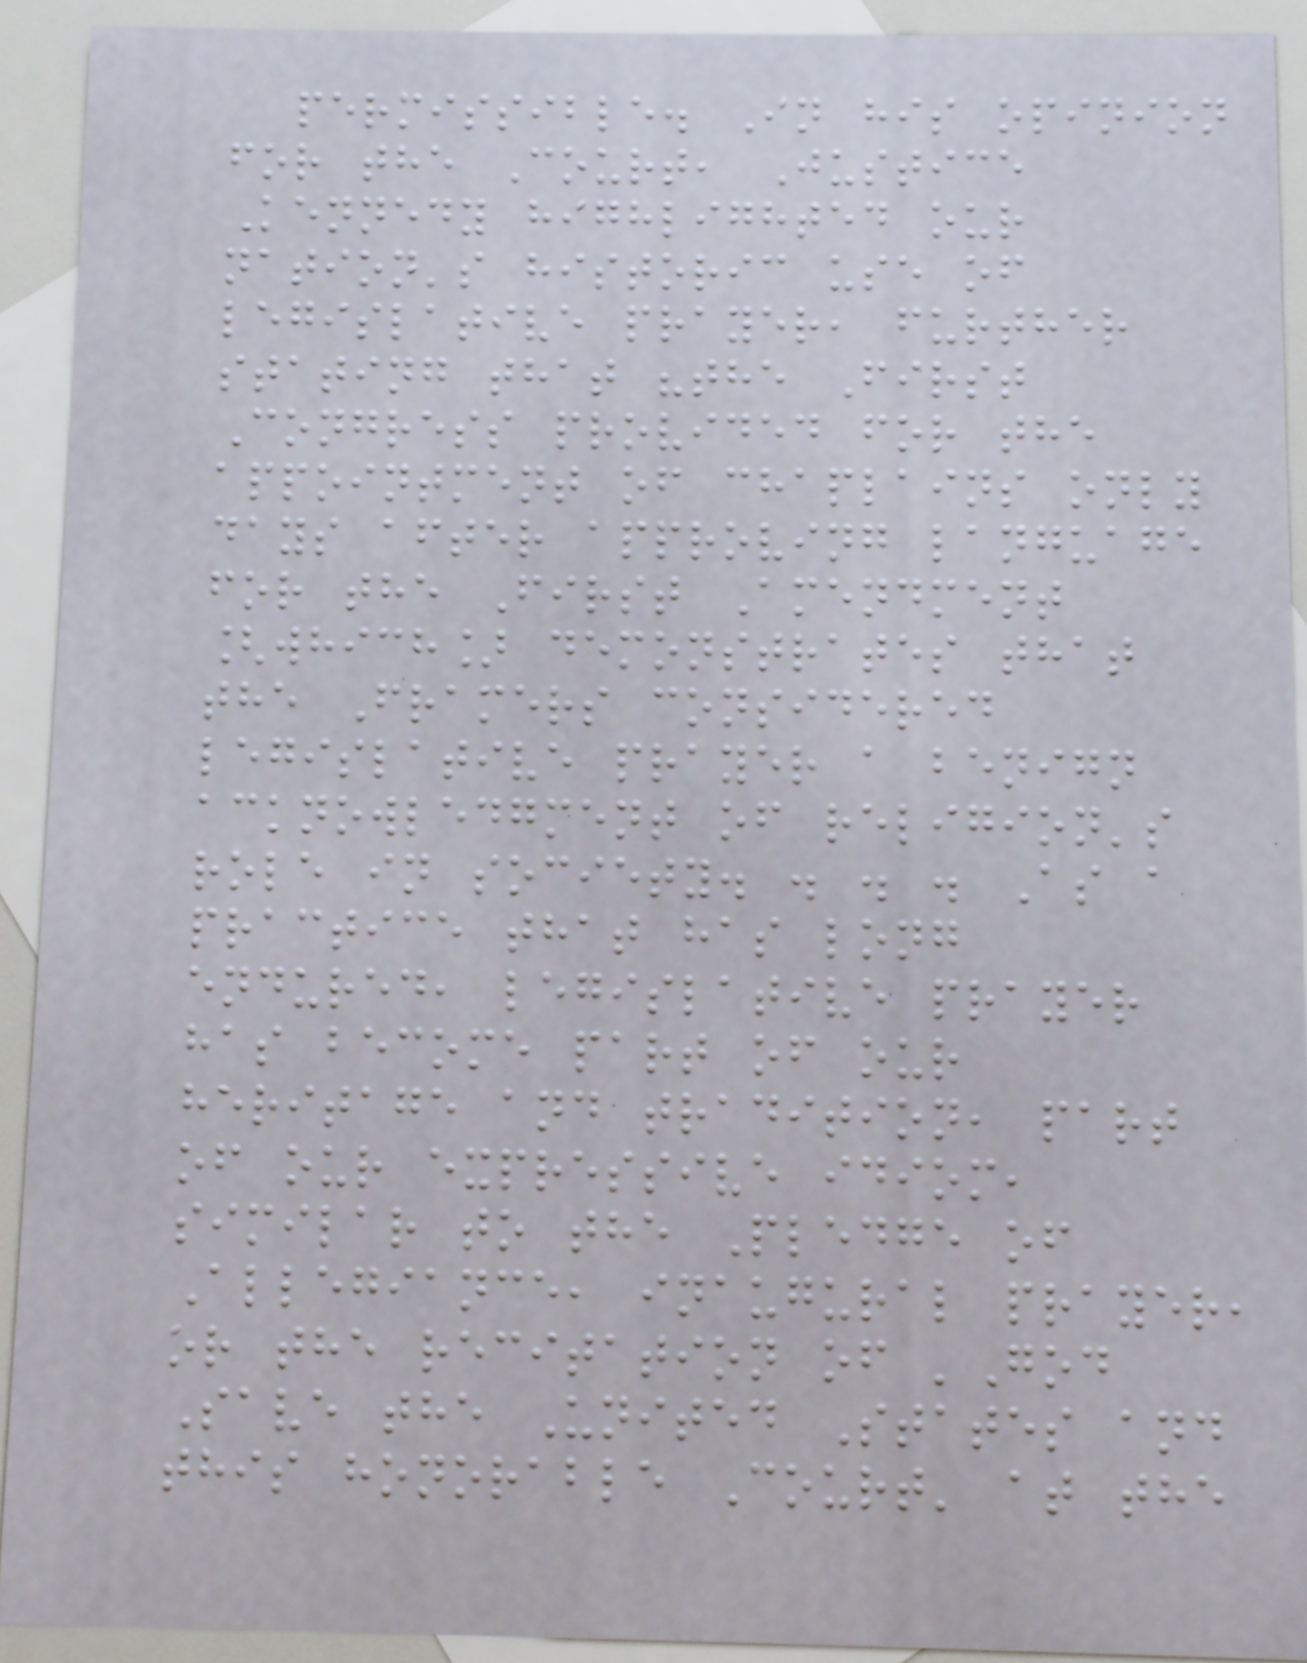permissible. In his opinion
for the Court, Justice
Kennedy highlighted our
nation's historic use of
legislative prayer, further
stating that "the First
Congress provided for the
appointment of chaplains only
days after approving language
for the First Amendment
[which] demonstrates that
the Framers considered
legislative prayer a benign
acknowledgment of religion's
role in society. . . . As a
practice that has long
endured, legislative prayer
has become part of our
heritage and tradition, part
of our expressive idiom,
similar to the Pledge of
Allegiance, inaugural prayer,
or the recitation of 'God
Save the United States and
this honorable Court' at the
